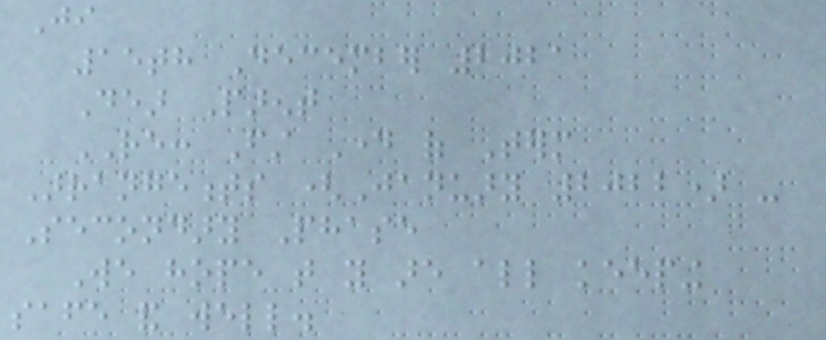Ji
15th December 2021
Dear Parent
RE: First Day of Term
Arrangements (January 2022) -
Secondary Phase
We hope that you are all keeping
safe and well.
